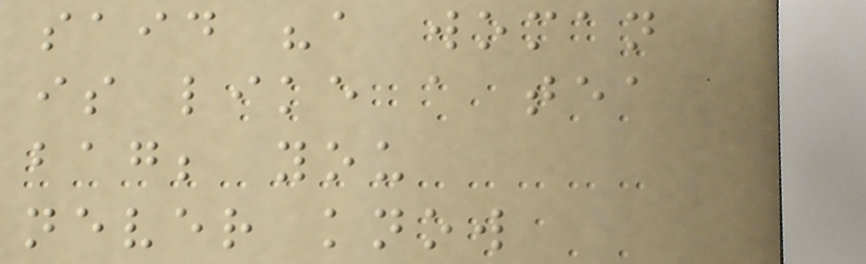said "a woman
is like a tea
bag; you
never know
